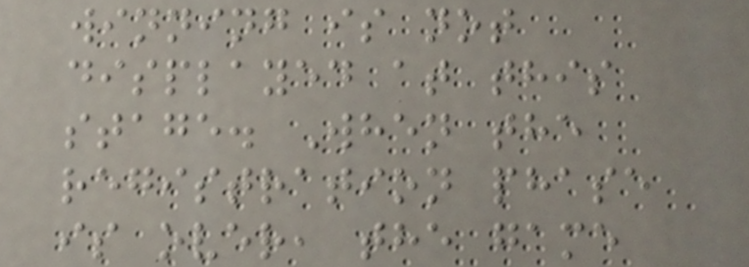winning is not
displayed at this
stage. When the
registration phase
is over, the game
